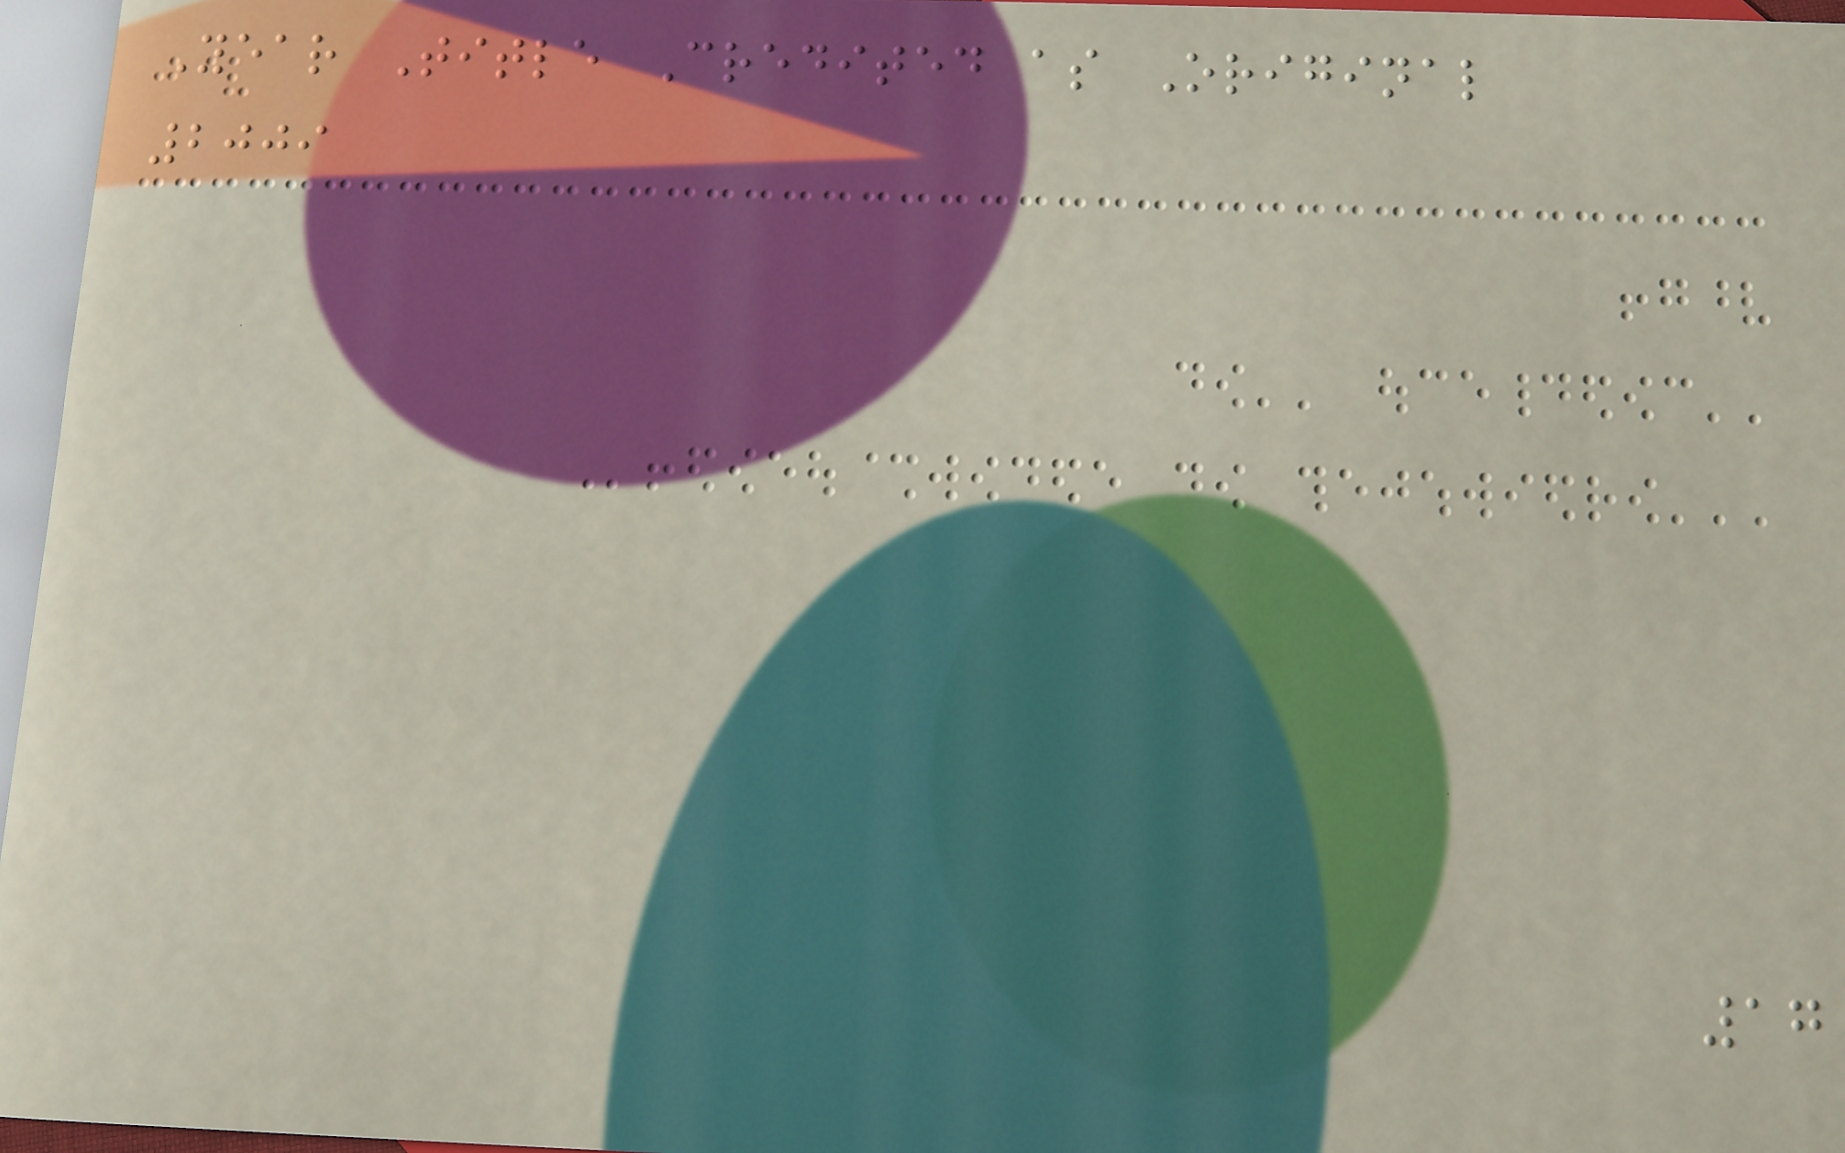Year Title Credited as Original
2009
17
